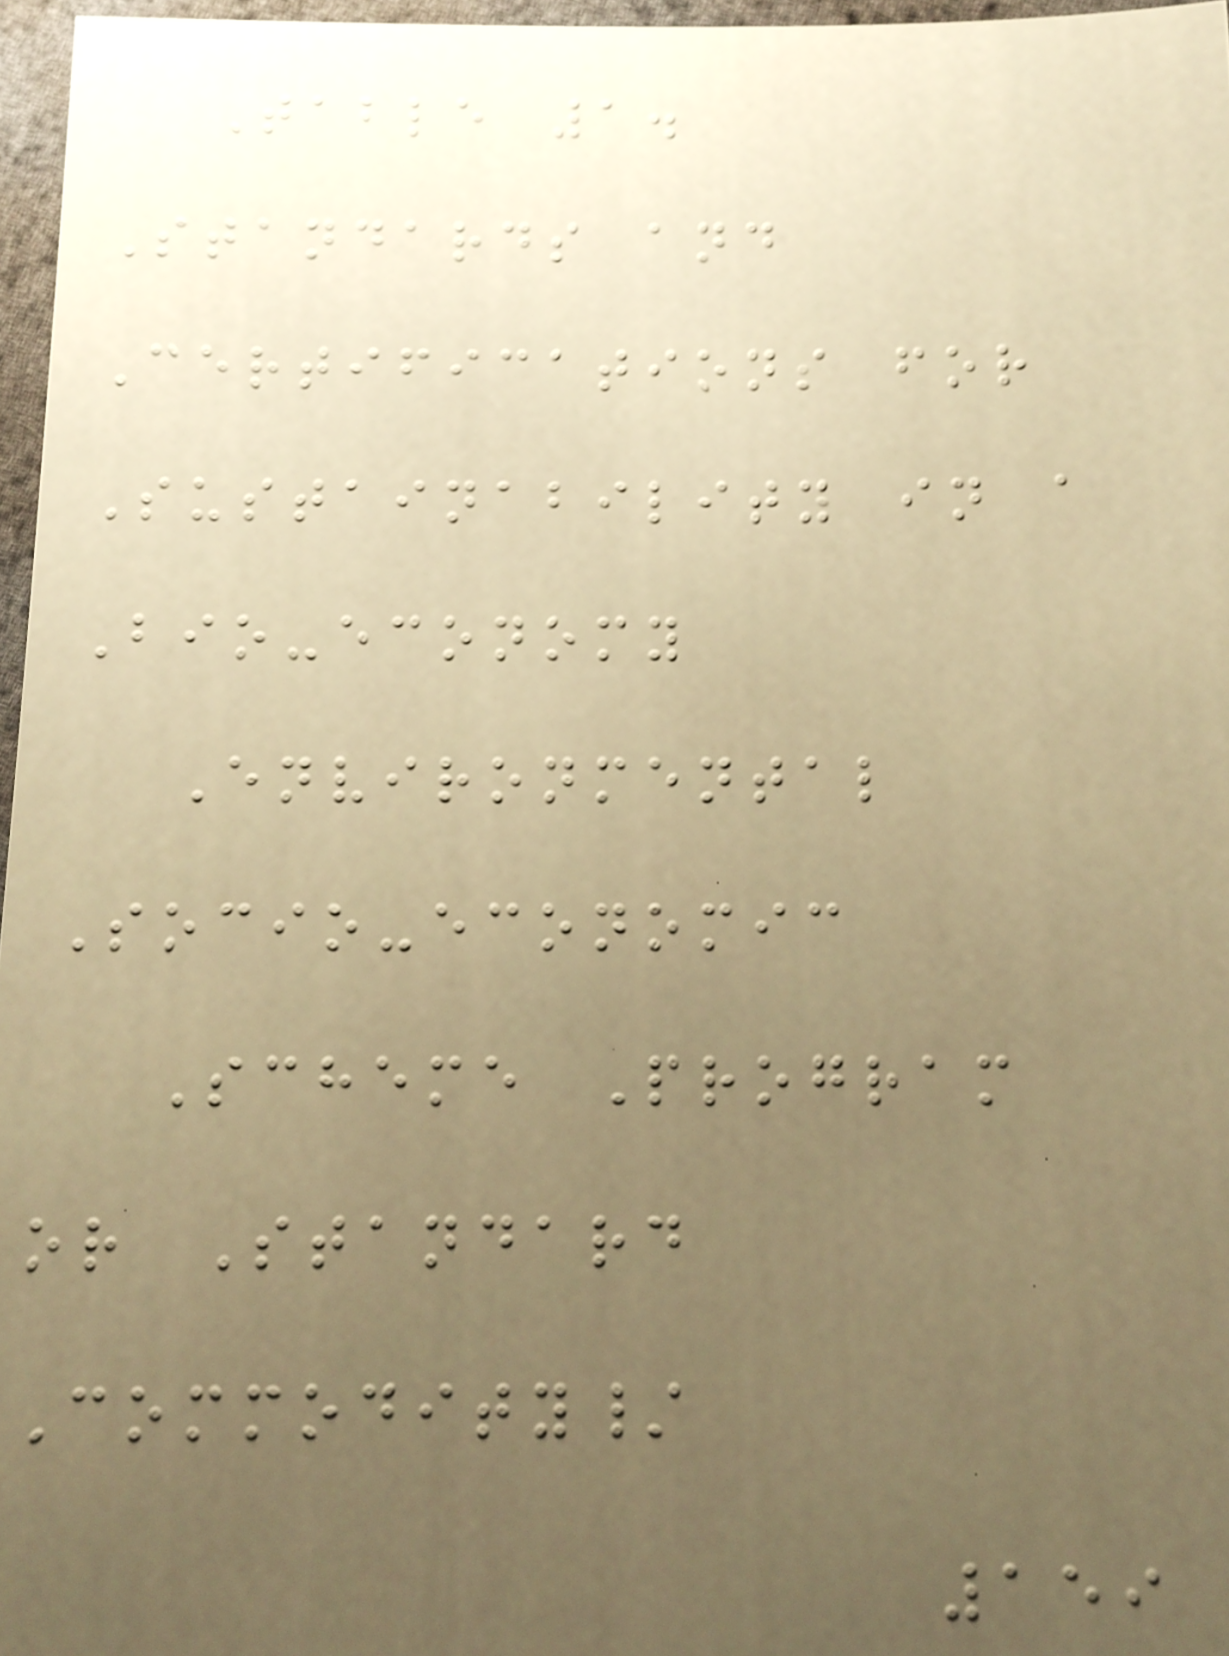Table 1.
Standards and
Certifications for
Sustainability in a
Bio-economy
Environmental
Socio-economic
Scheme Program
or Standard
Commodity/
159
